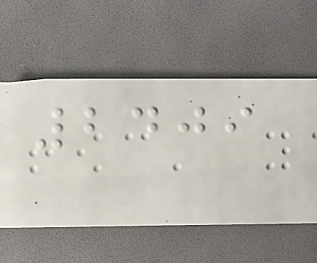2409
